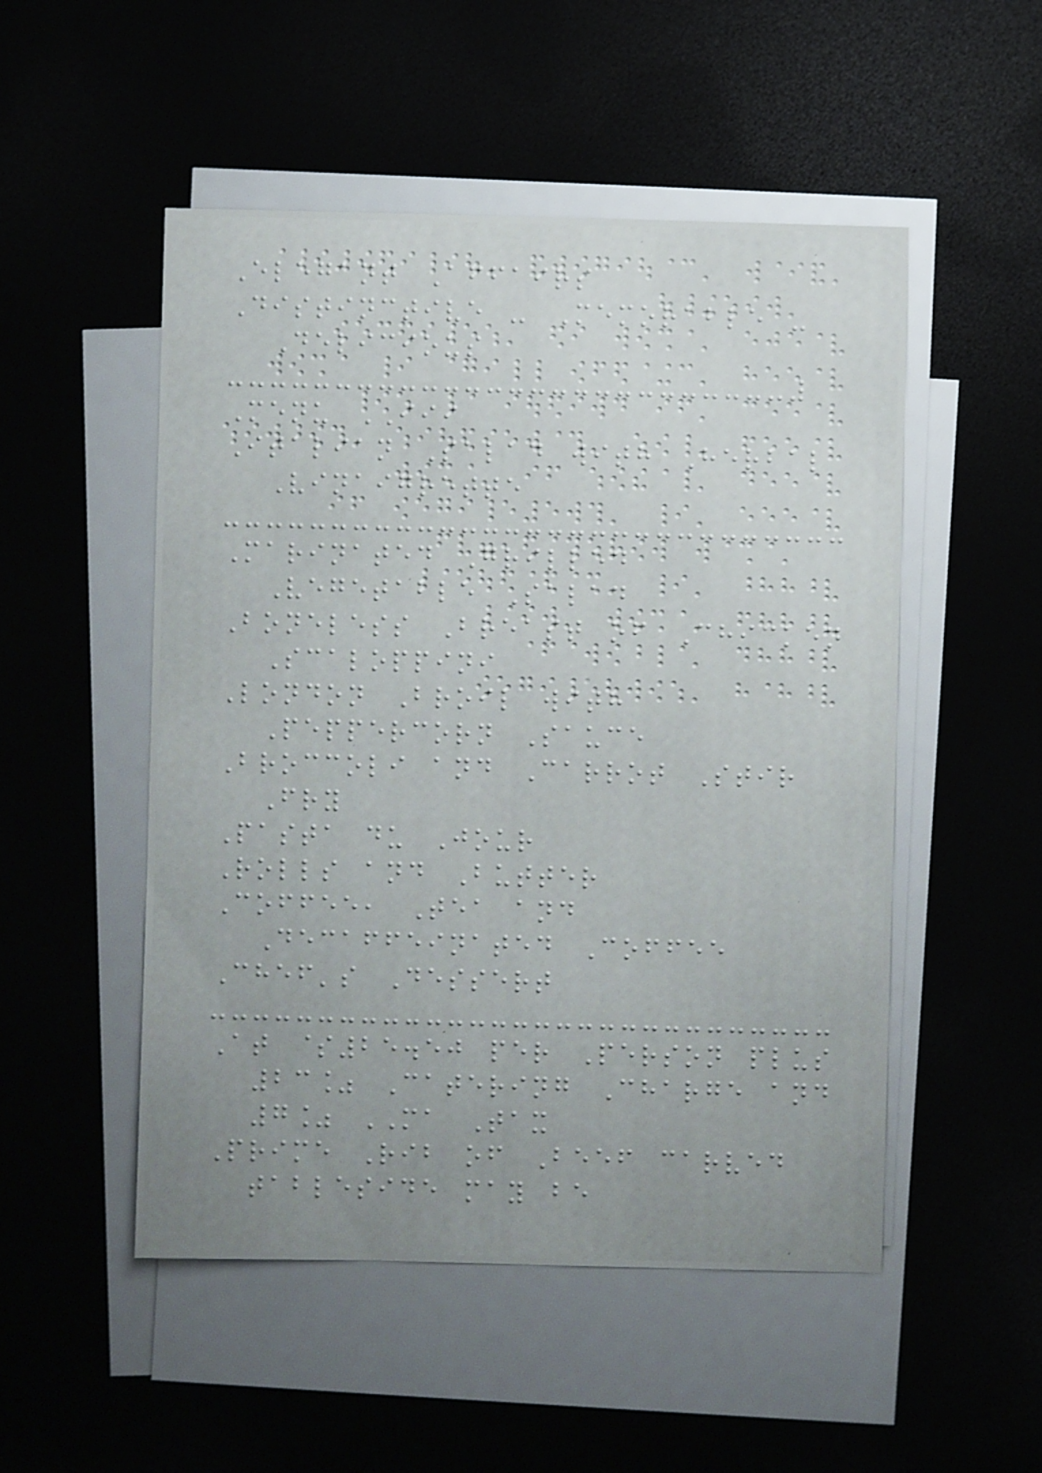Elegant Affairs
Distinctive - Memorable -
Delicious
Menu III
Italian Salad with Herbal
Vinaigrette
Marinated Grilled
Vegetable Salad
Boneless Breast of Chicken
Scaloppini
London Broil with
Peppercorn Sauce
Broccoli and Carrot Stir
Fry
Pasta du Jour
Rolls and Butter
Coffee, Tea and
Decaffeinated Coffee
Chef's Dessert
At $25.50 per Person plus
23% Catering Charge and
7% MA Tax
Prime Rib of Beef carved
tableside may be
